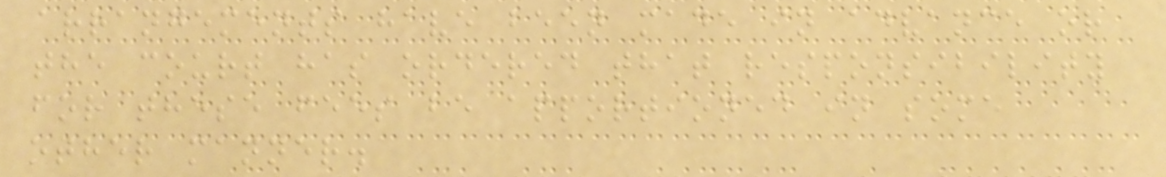arrangements have been made in advance or
the court has ordered that responsibility
for these fees be apportioned in some
other manner.
